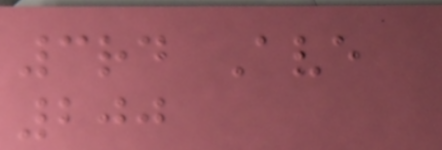3rd Ave
200
